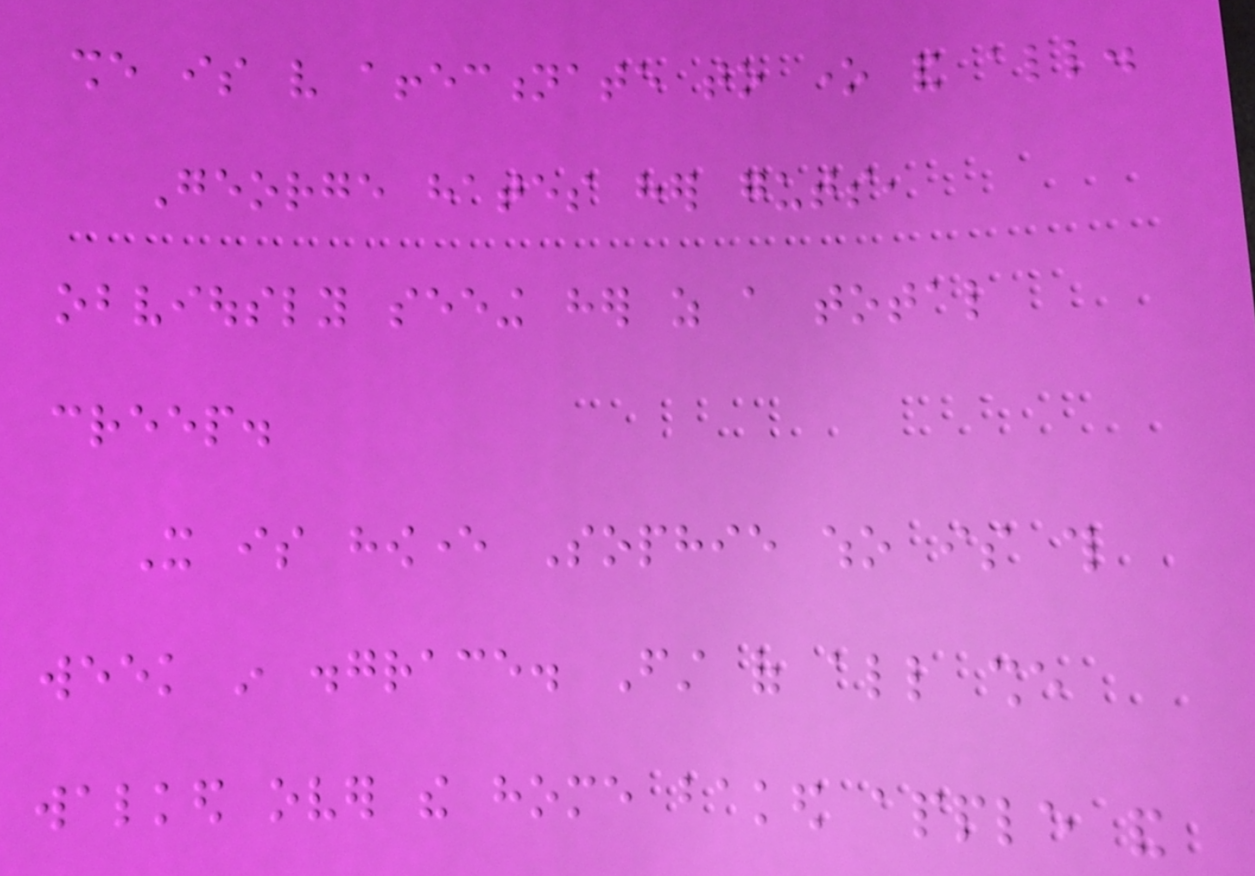she is very affectionate to one and all.
George hates her guts,
obviously seeing her as a total
creep.
It is however Sophie who is this
week in disgrace. First of all she
walked over the home baked apple and
